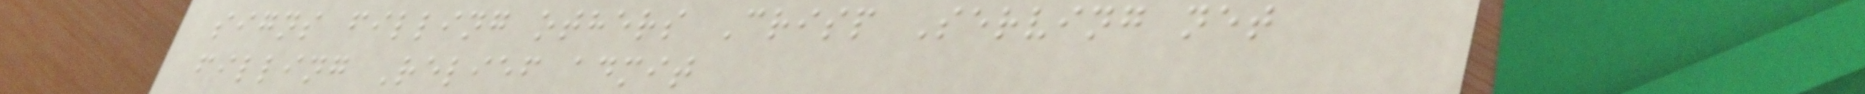signs filling others Crisp Serving net
filling Relief admit
